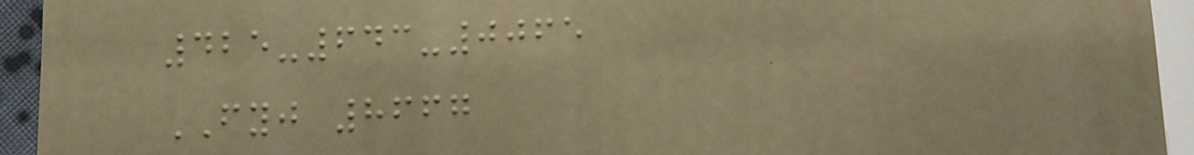425-643-0065
FYJ 8667
